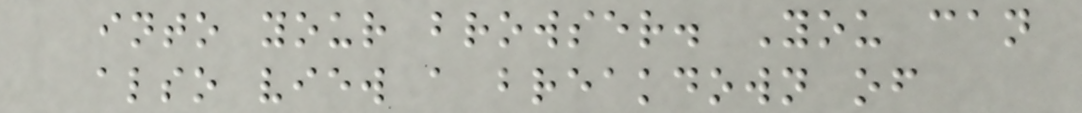into your browser. You can
also view a breakdown of
